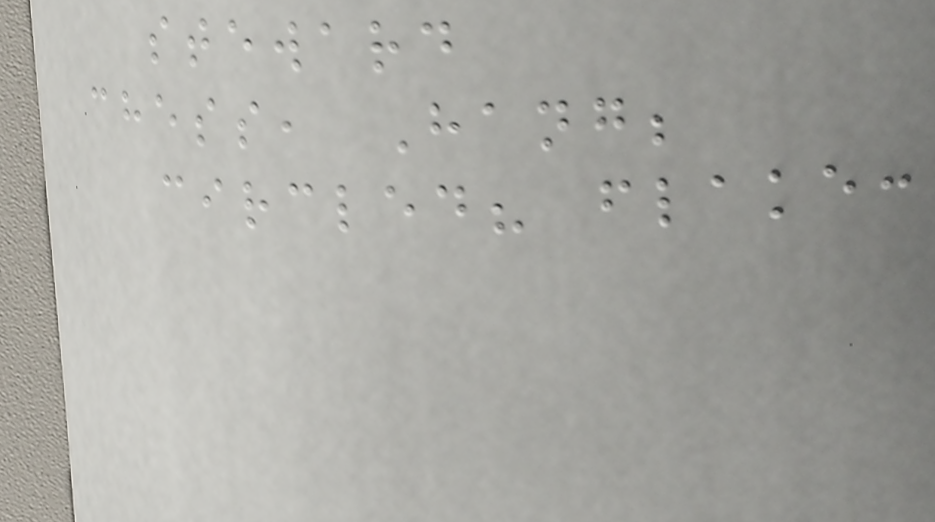steward
chess, Hang;
circled? flake:
